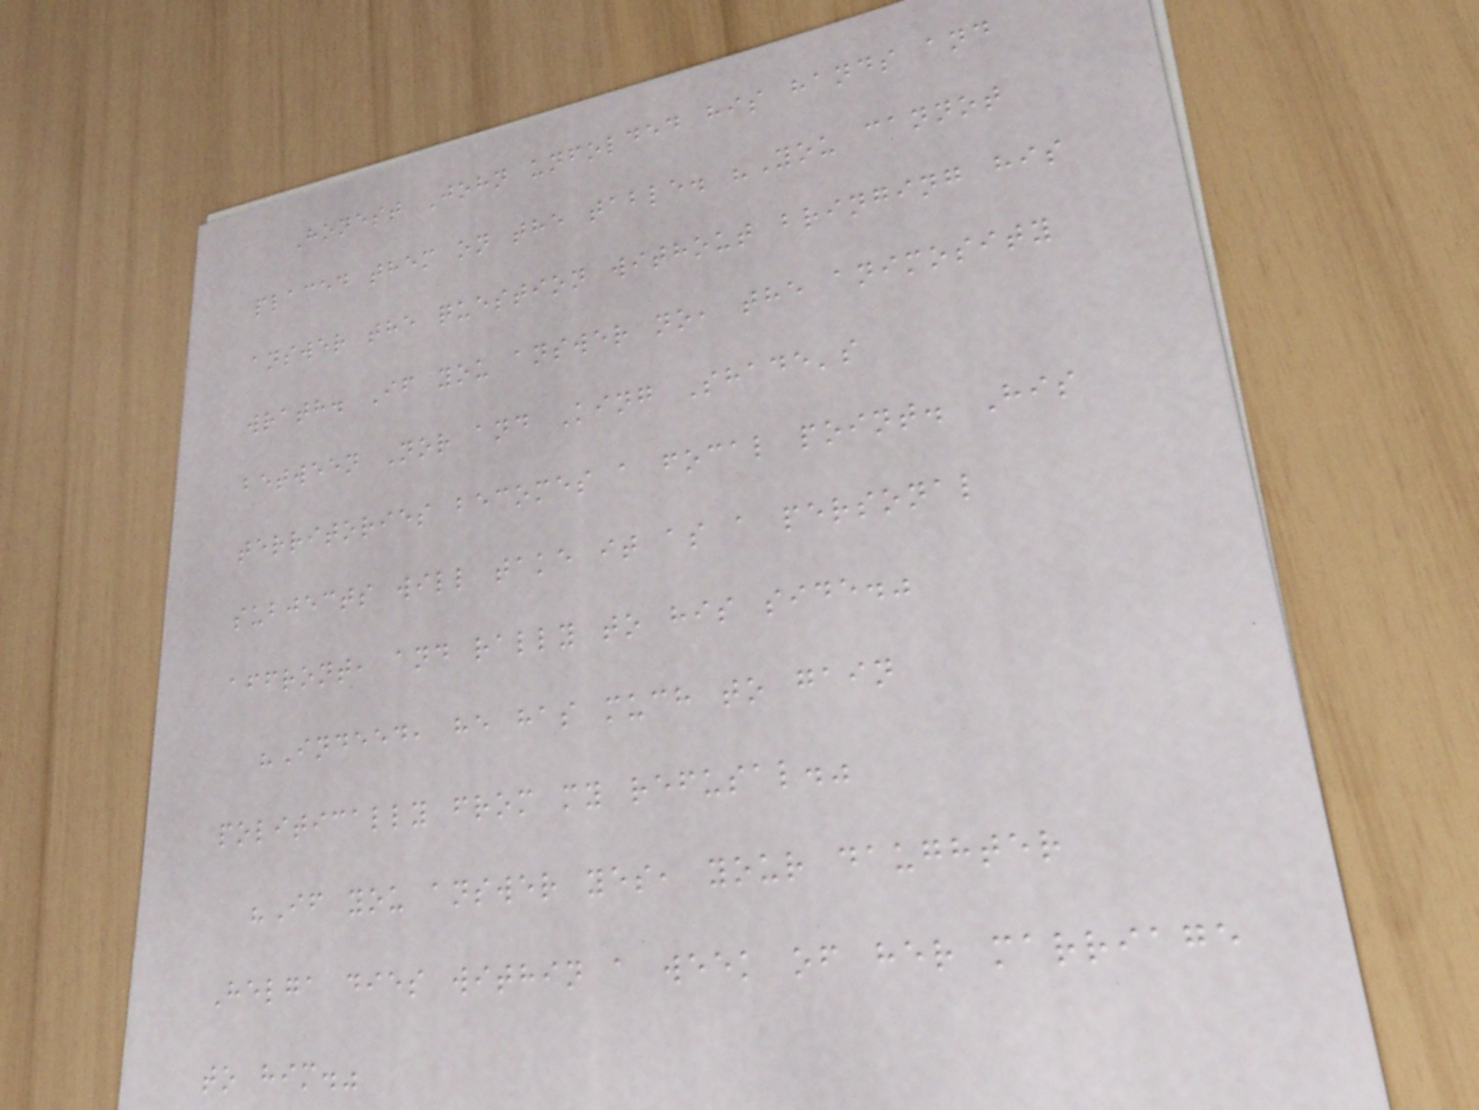Honest John unfolded his hands and
placed them on the table. "You cannot
answer the question without bringing his
wrath. If you answer no, the animosity
between Nor and King Shade's
territories becomes a focal point. His
subjects will take it as a personal
affront, and rally to his side."
"Indeed, he has much to gain
politically from my refusal."
"If you answer yes, your daughter
Helga dies within a week of her marriage
to him."
